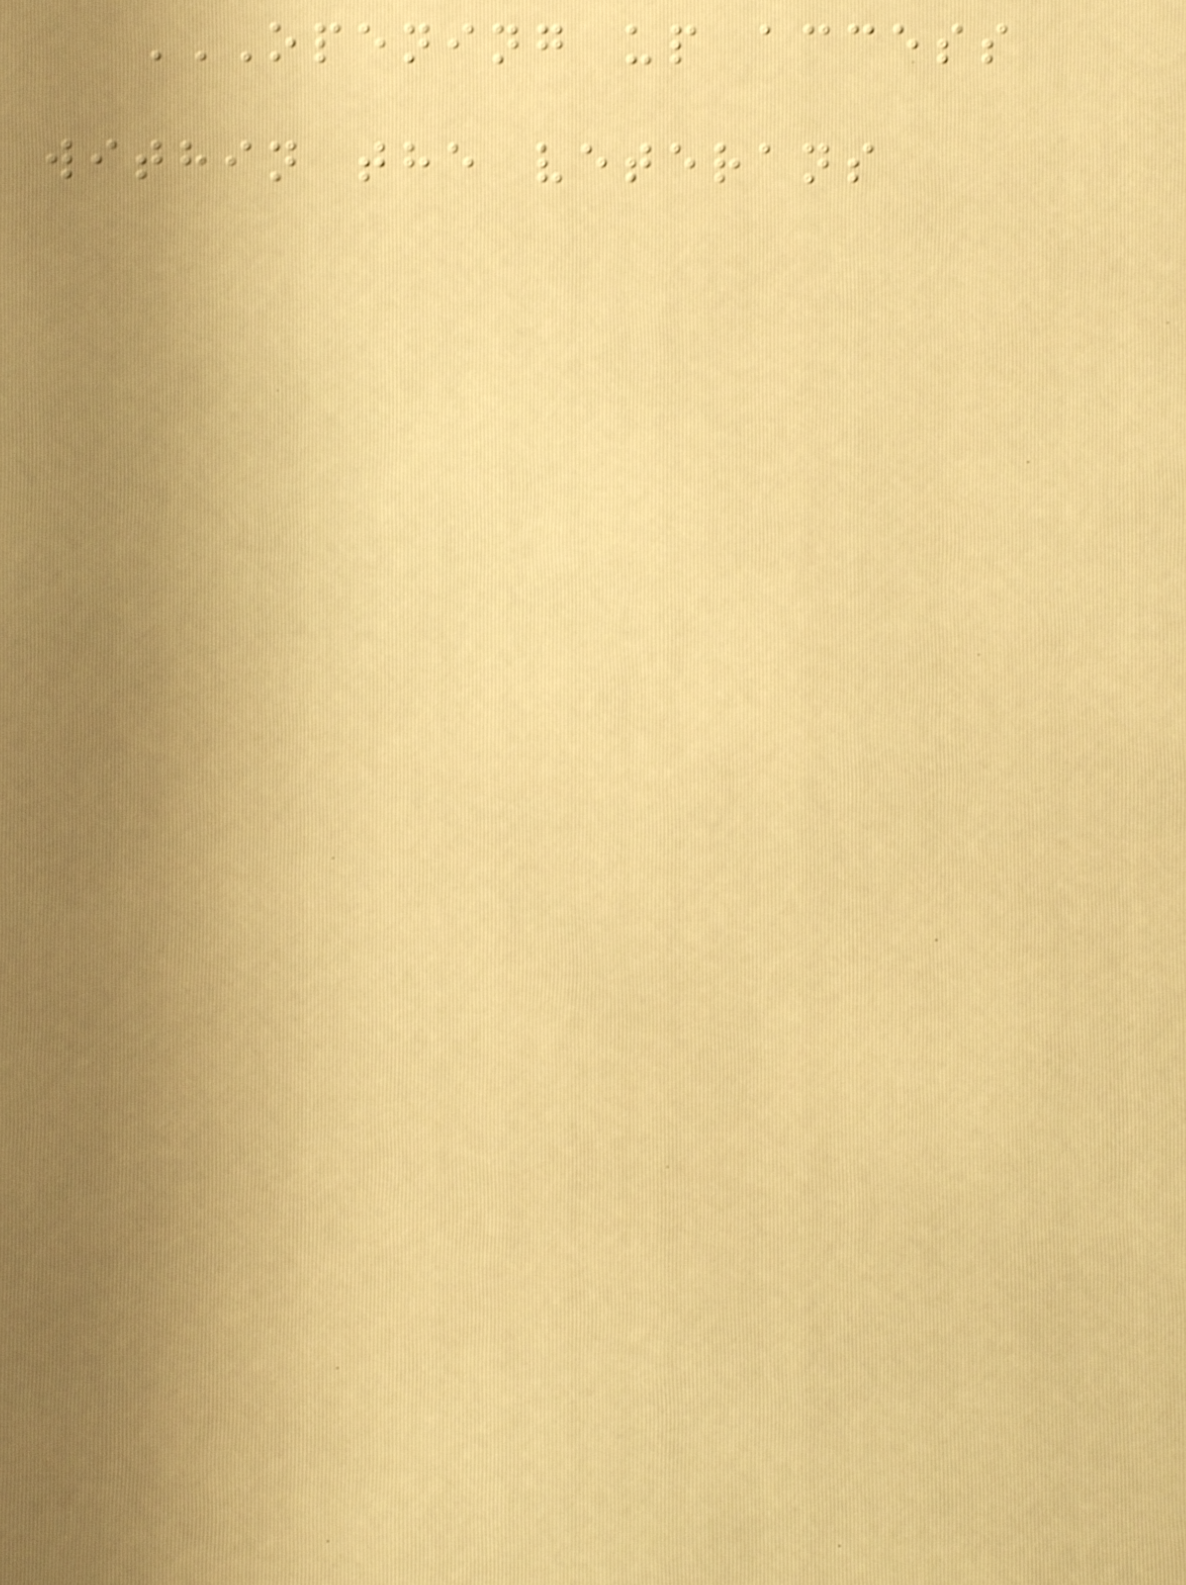OPENING UP ACCESS
WITHIN THE VETERANS
